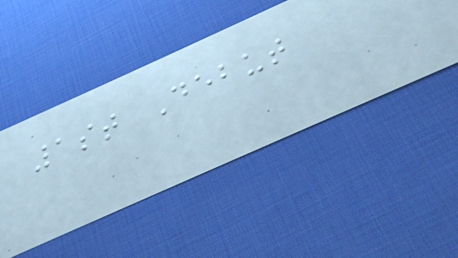1st Debut
